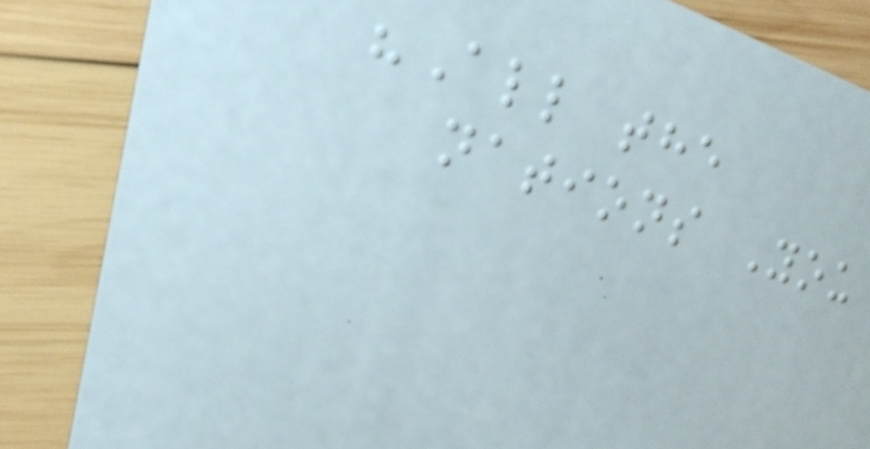"All the
nations You
